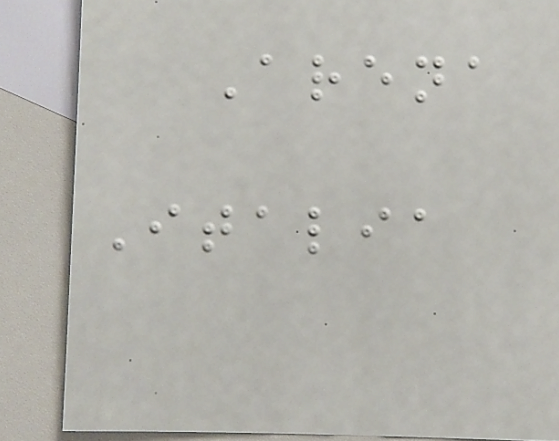Arena
Italia
